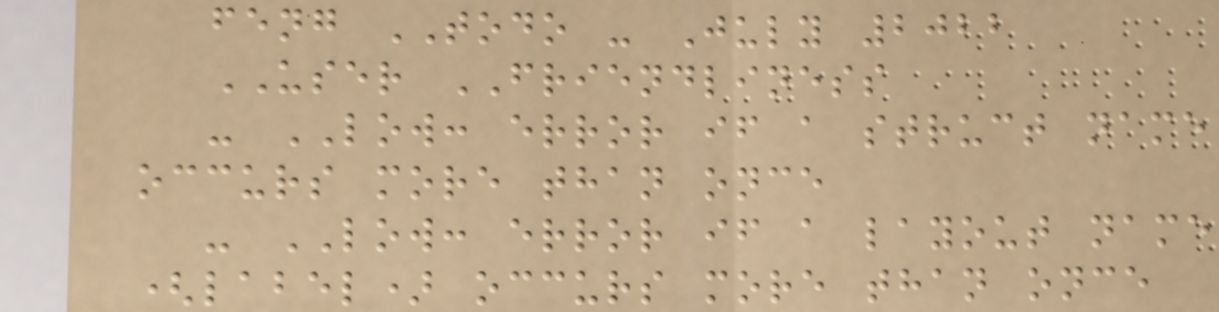feng TODO - July 2022
USER FRIENDLINESS
- LOW: error if a struct name
occurs more than once
- LOW: error if a layout name
(label) occurs more than once
